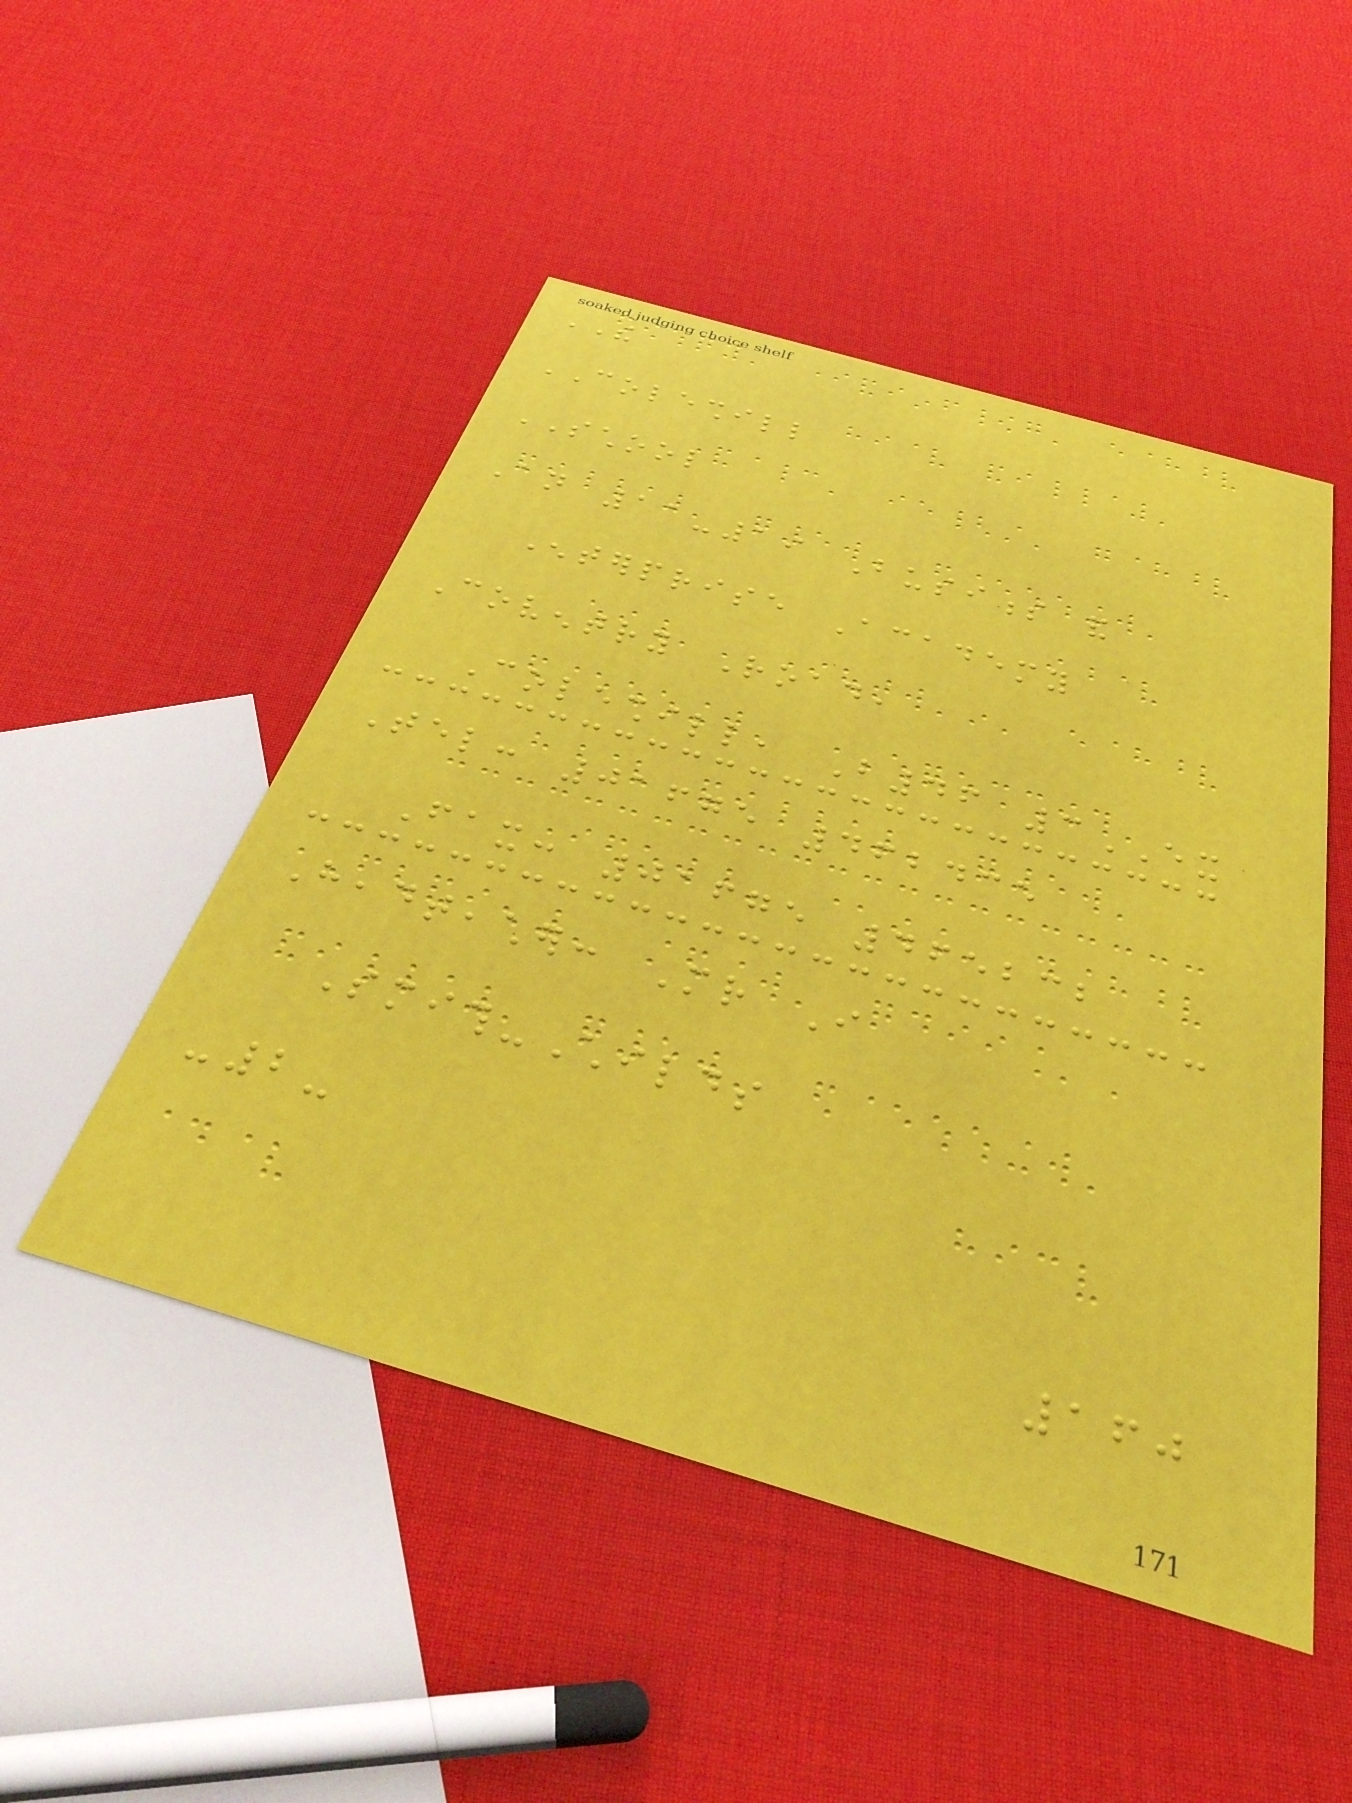THE
COLESHILL
SCHOOL
An 11-19 Business and
Enterprise Academy
Coventry Road,
Coleshill, B46 3EX
Tel: 01675 462435
Fax: 01675 465232
Headteacher: Mr I
Smith-Childs
-2-
160
